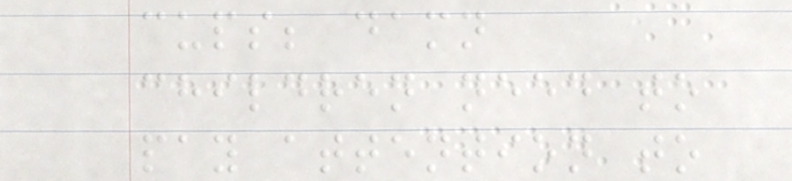cups; damn
children need to
pay attention to
